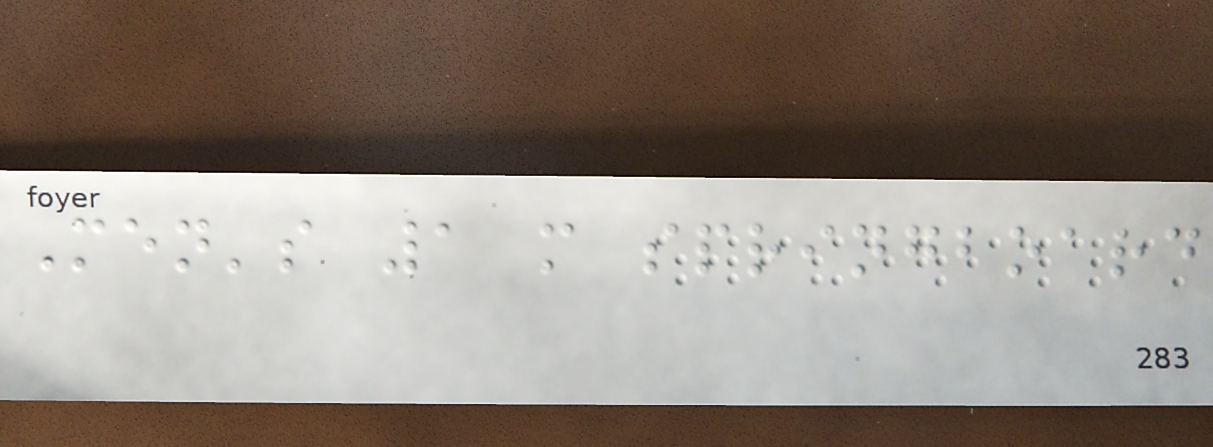Men's 1 m springboard
